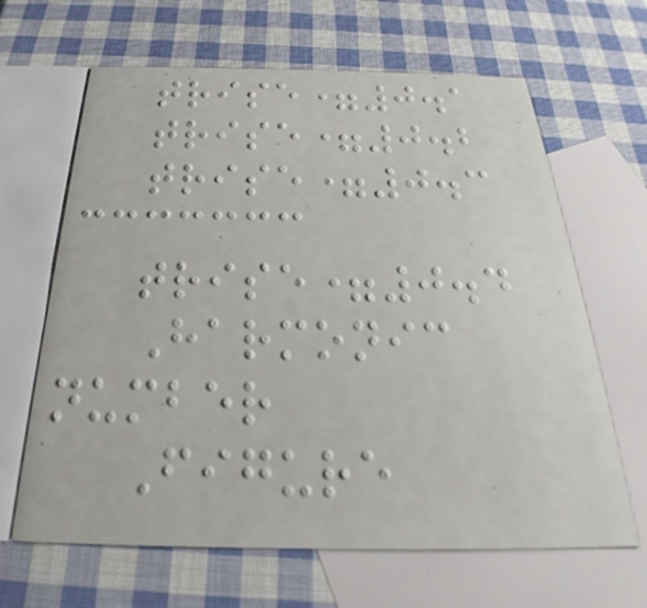trise=0.1
trise=0.2
trise=0.3
trise=0.4
Harmonic
number
Figure
